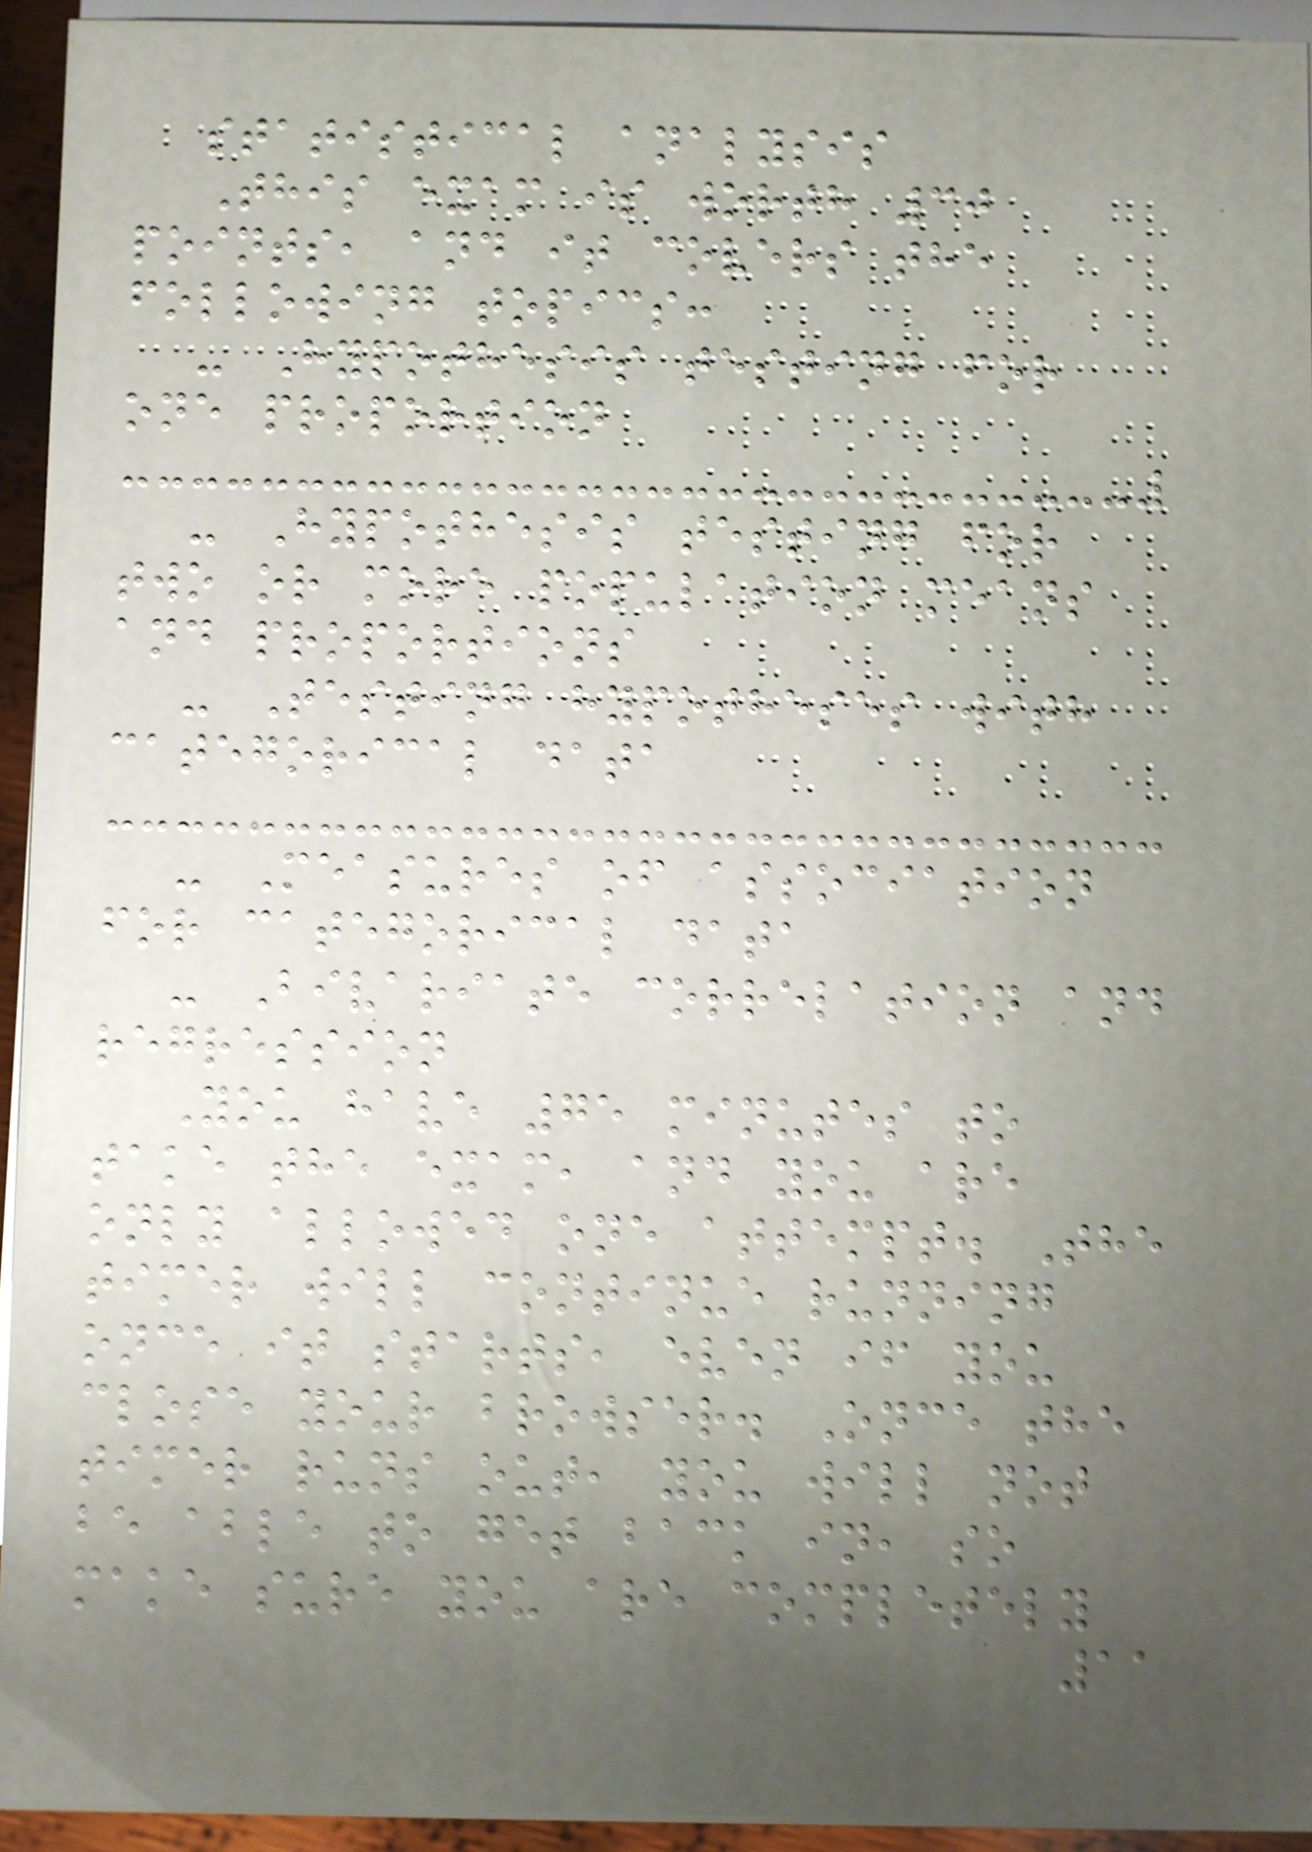statistical analysis
This exam is worth 30
points, and it covers the
following topics:
- Hypothesis testing for
one proportion
- Hypothesis testing for
two or more population means
and proportions
- Testing hypotheses with
categorical data
- Measures of association
for categorical data
- Bivariate correlation and
regression
You have 75 minutes to
take the exam, and you are
only allowed one attempt. The
timer will continue running
once it starts, even if you
close your browser. Once the
timer runs out, you will not
be able to get back in, so
make sure you are completely
11
